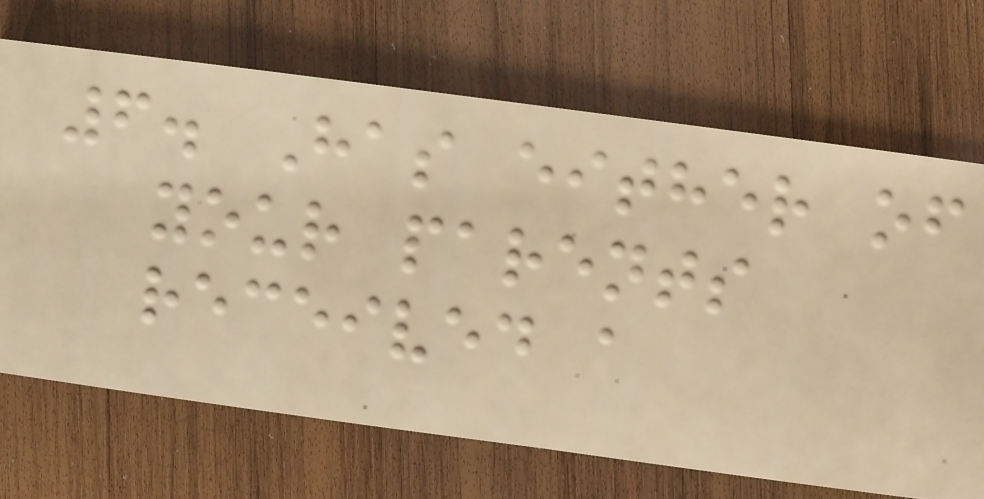6. Has either of
your parents
received a
